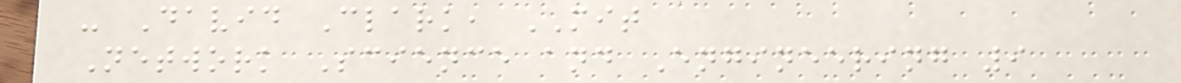- David Clark, MIT
Network Science and Engineering 9
